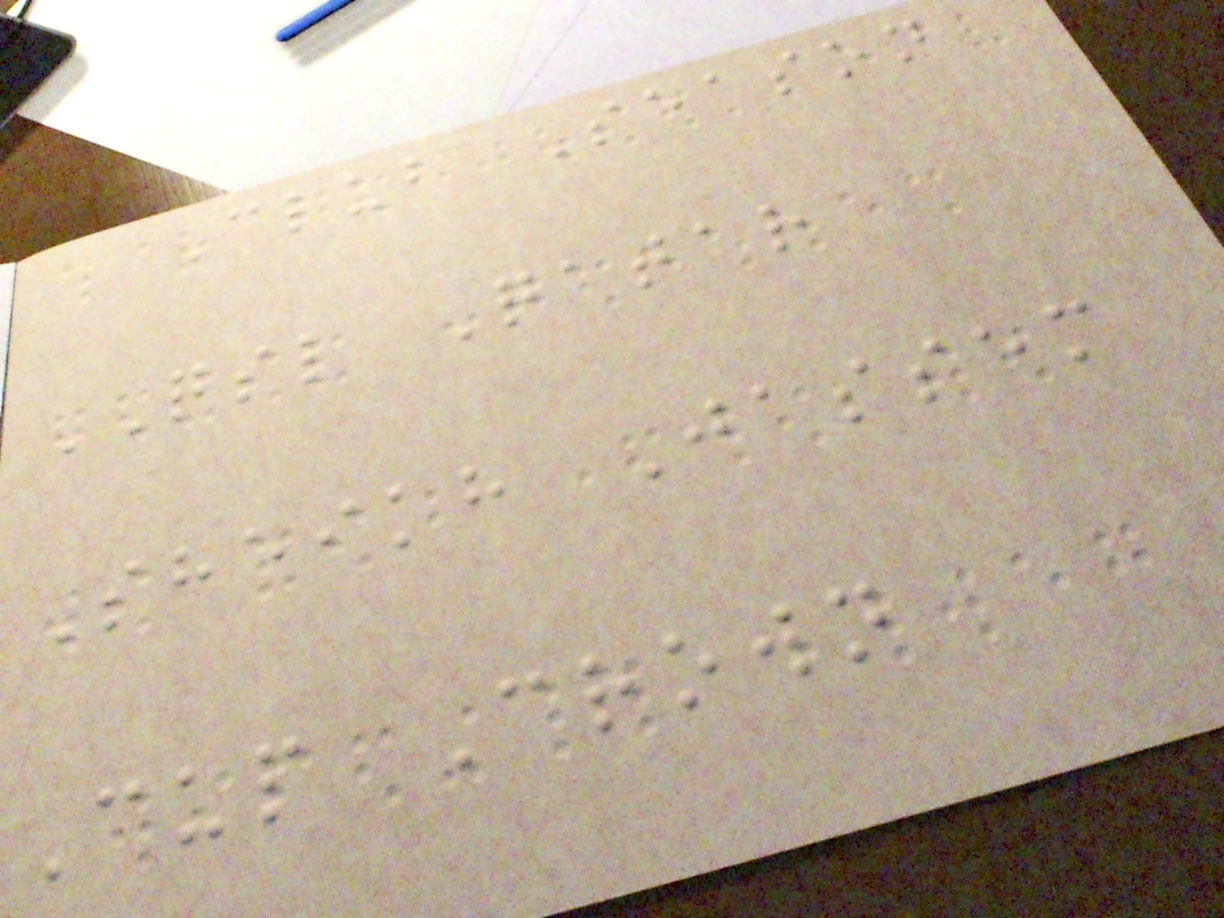Club Season
QSL Qatar
Sheikh Jassem
Cup Crown
